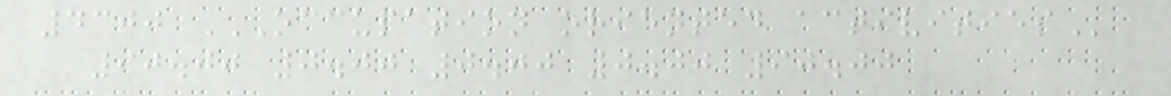4300 OCCUPATION ORIENTED ACTIVITIES
90.00 0.00 0.00 0.00 90.00
